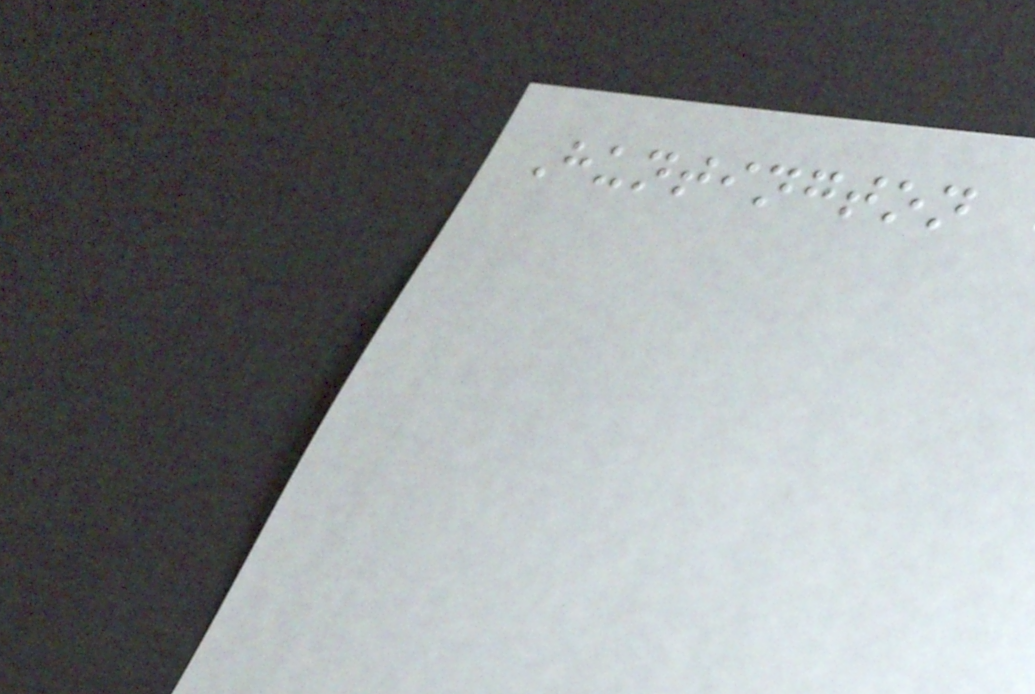Huntington
